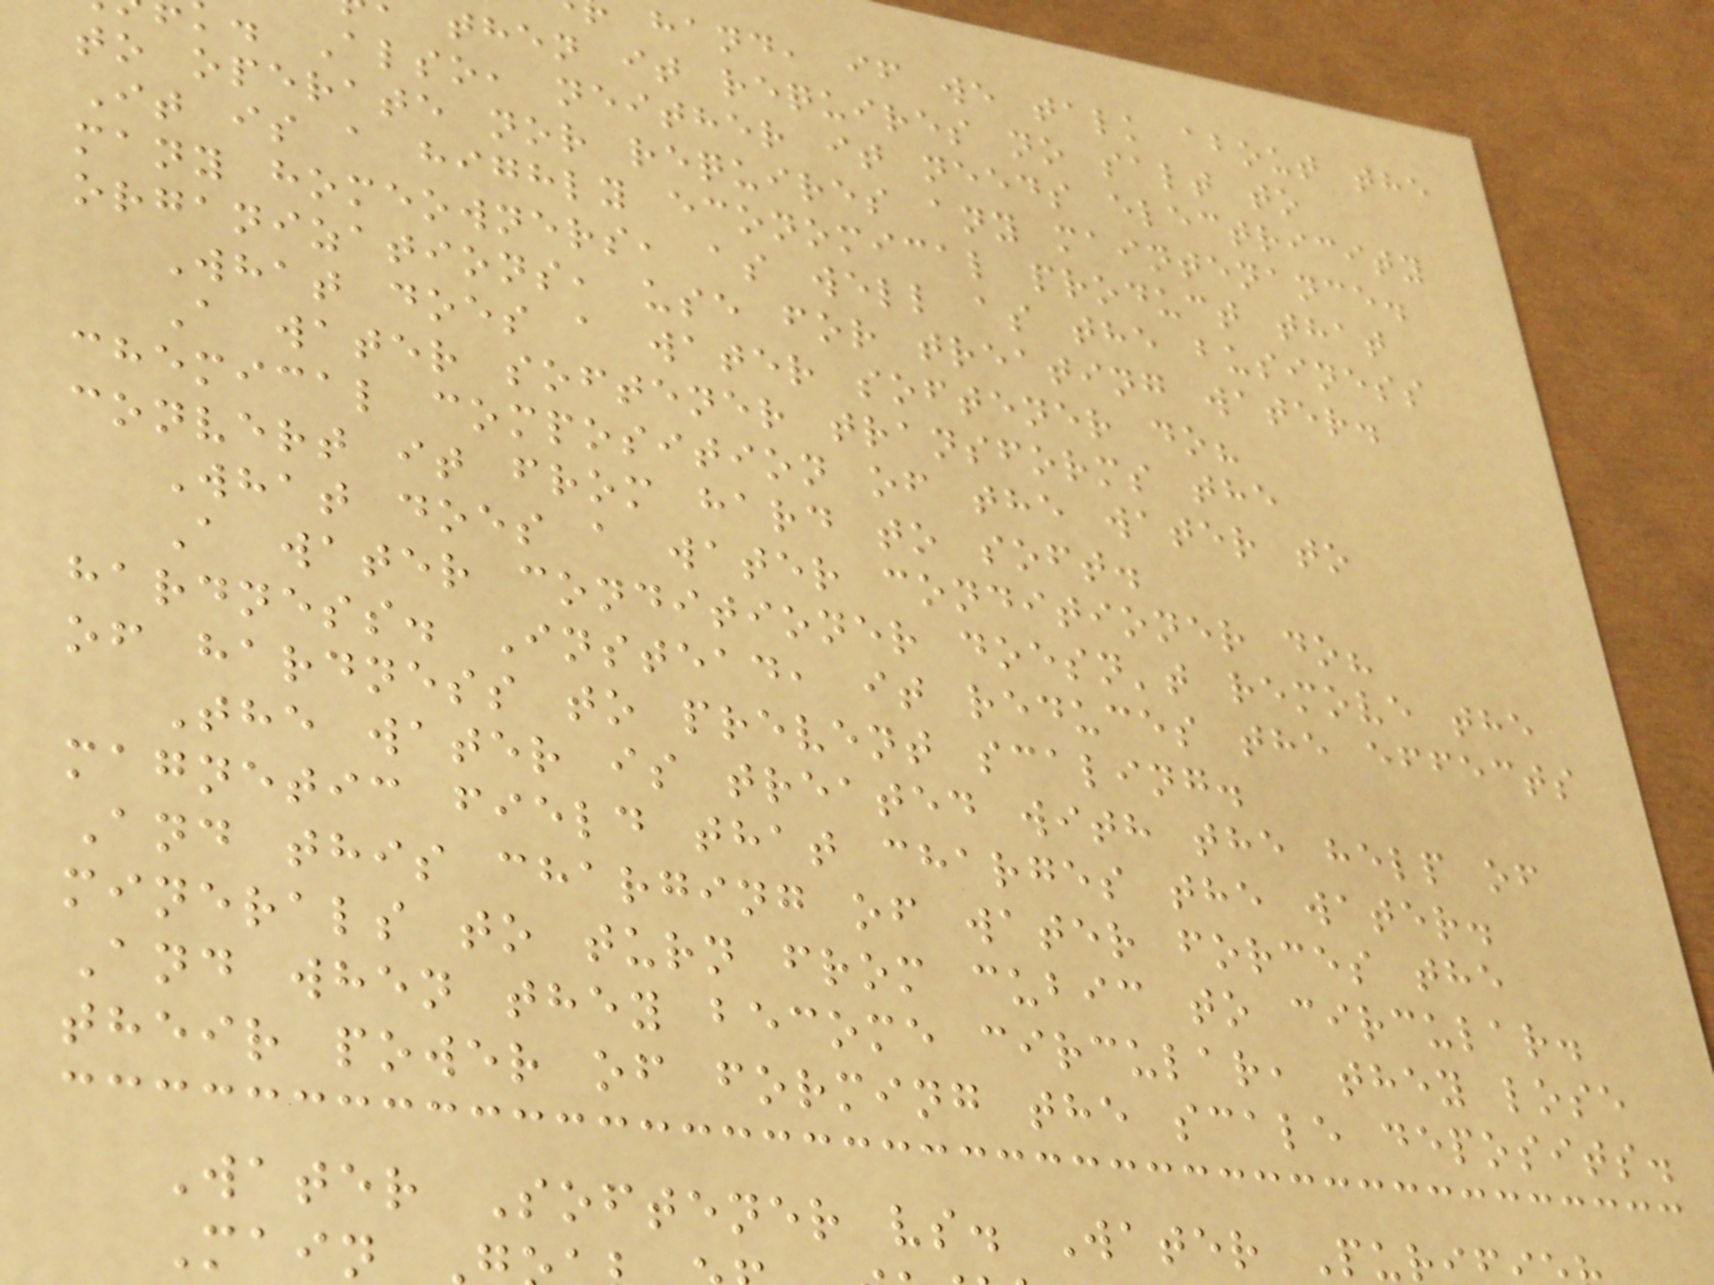hand, if we talk about the
then it requires no salt to
. Also, neither it needs electricity
to operate nor requires any maintenance.
It is a highly economical product that
many homeowners, as well as the business
organizations, use for treating water.
What does a water softener do?
A water softener transforms the
chemical composition of the water to
convert it from hard to soft.
What does a water conditioner do?
A water conditioner doesn't remove the
hardness. Instead, it reduces the effects
of hardness to prevent scaling.
The water is treated with the help of
magnetic field that charges the water.
And this charging of water forces the
minerals to turn from cubic to circular.
And when they become circular, they lose
their power of forming the scale deposits.
Water Softener vs. Water Pur
